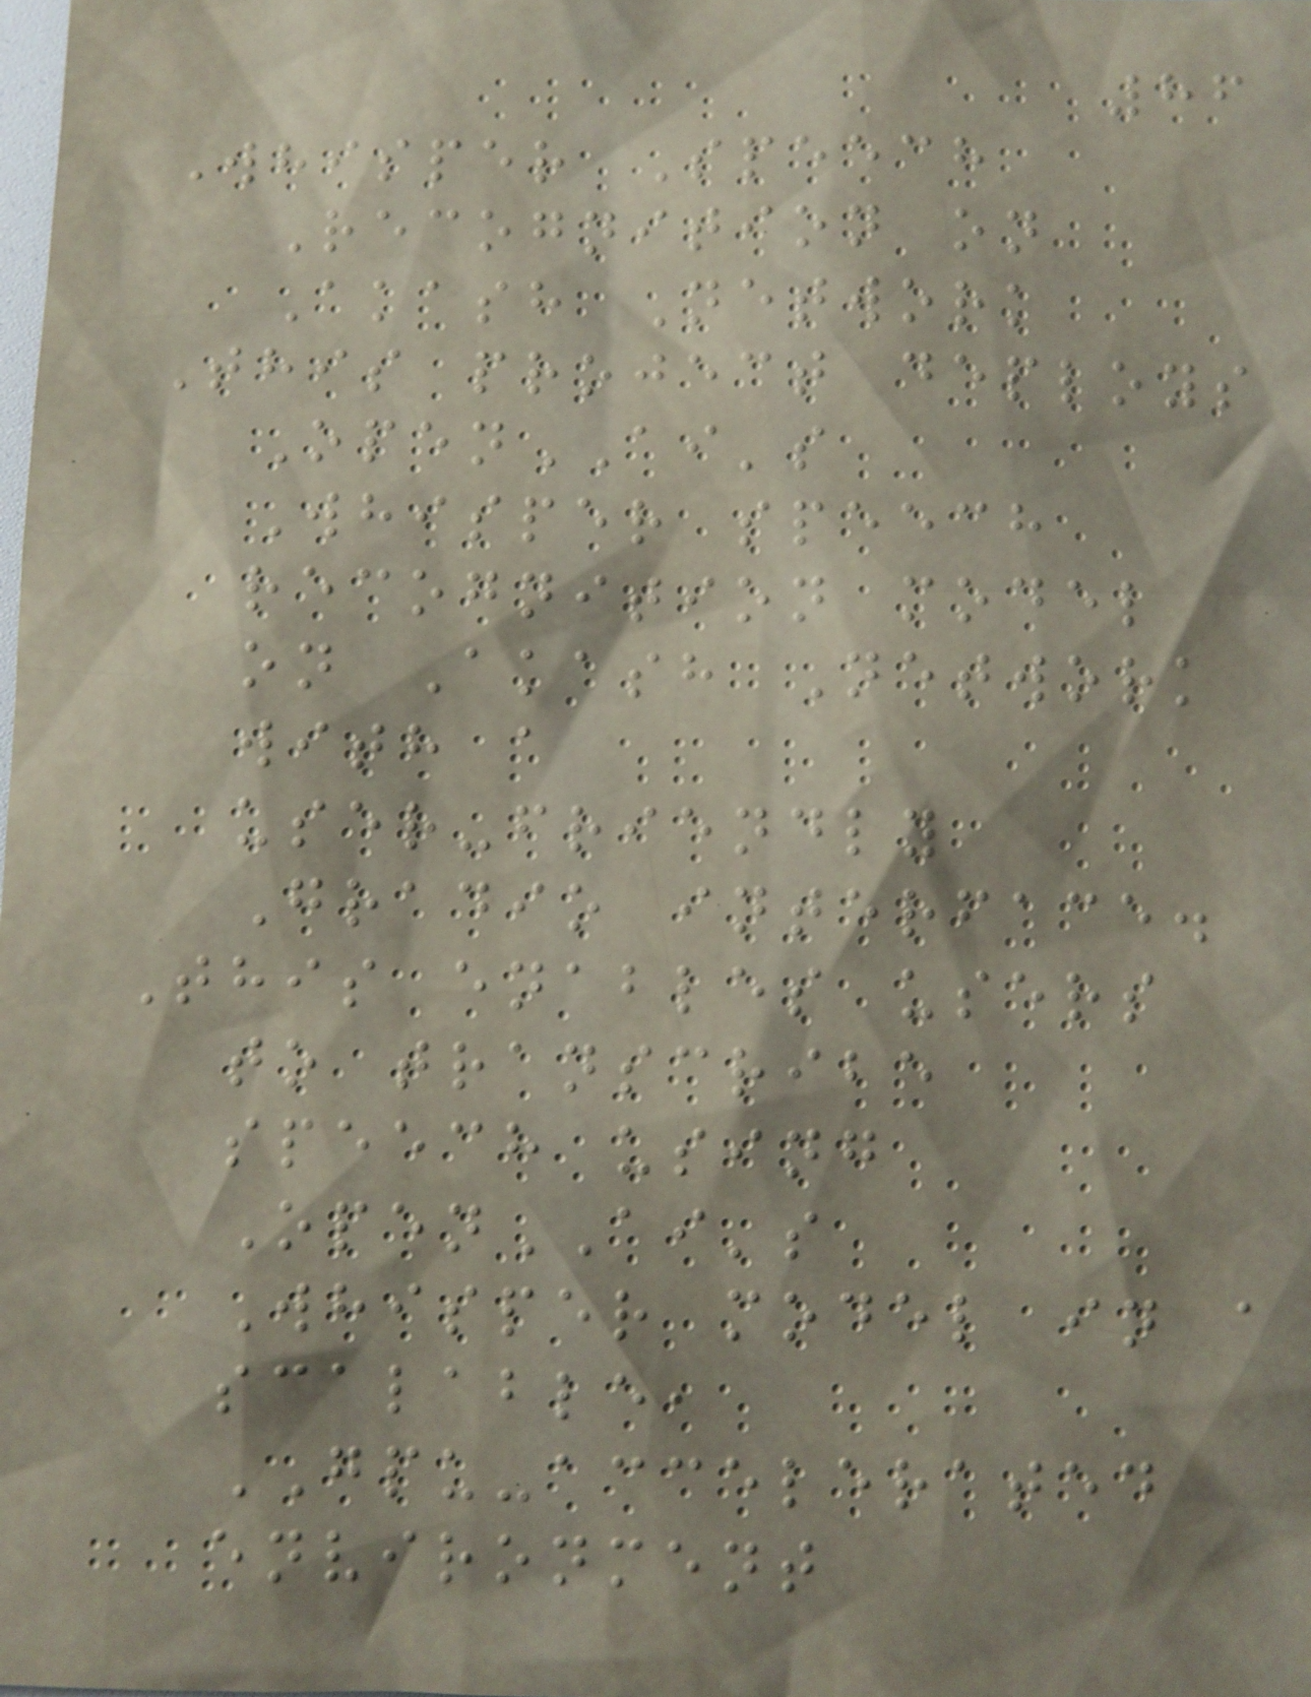86
Whisper Speech
Recognition on
Akash Network
This project deploys
OpenAI's
Whisper speech
recognition model
on Akash Network
with a
user-friendly
Gradio interface.
This enables users
to transcribe
speech using
OpenAI's
Whisper model in a
scalable,
GPU-accelerated
environment
